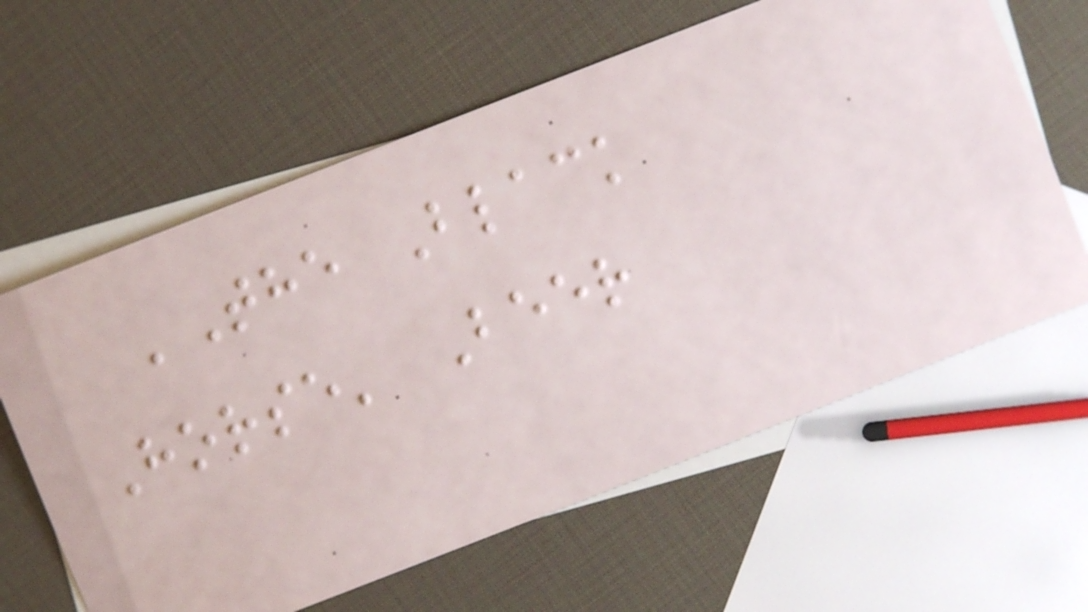'The Black
Horse' Beer
